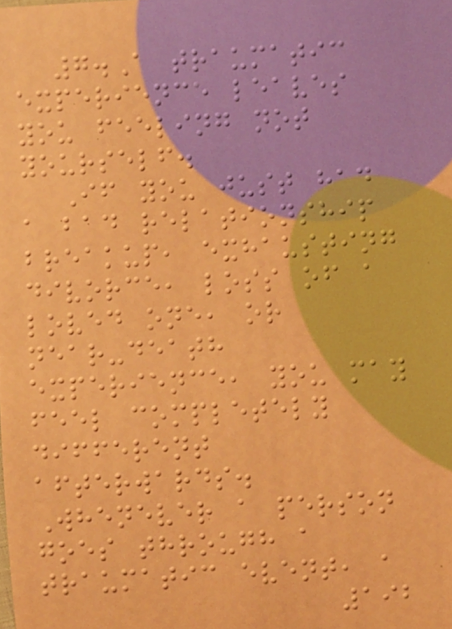7.A traumatic
experience leaves
you feeling not
yourself.
If you just had
a bad relationship
breakup, exhausting
divorce, loss of a
loved one, or
near-death
experience, you may
feel completely
different
afterwards.
Whenever a person
goes through a
traumatic event, a
192
